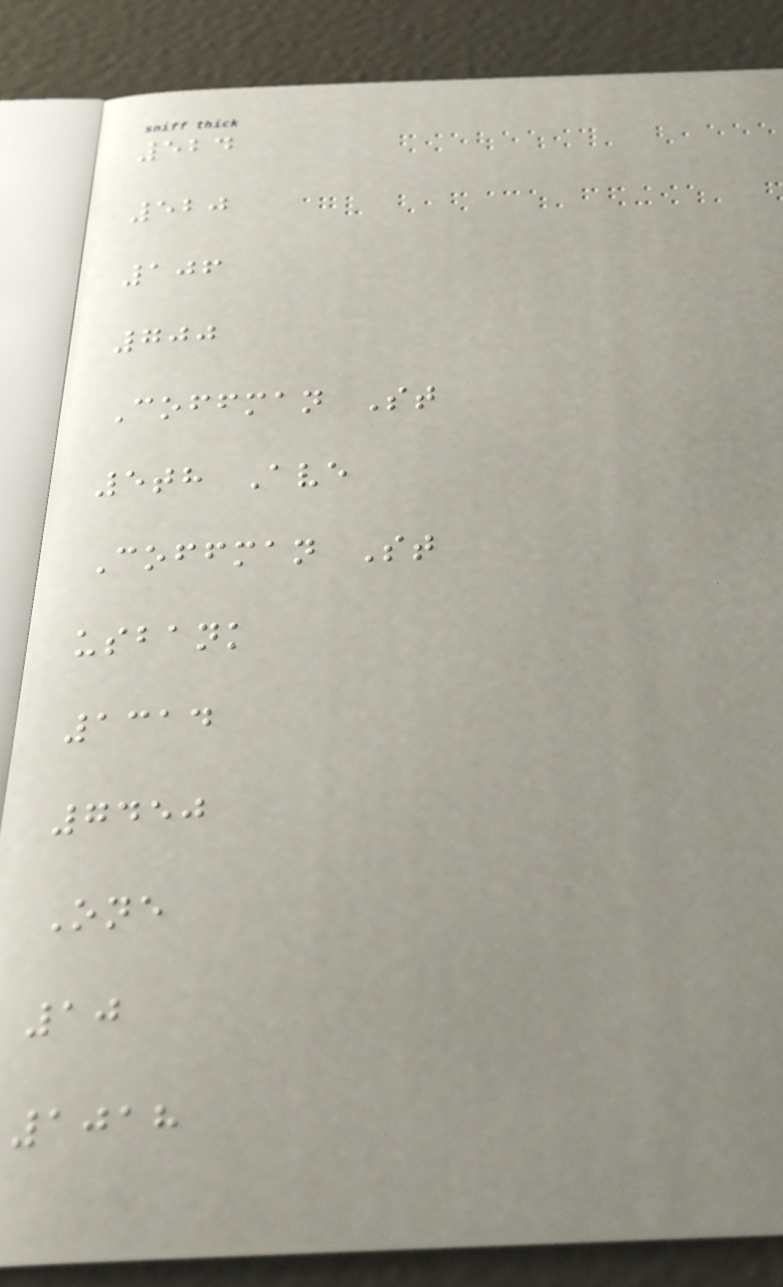524
520
106
700
Coffman St
5th Ave
Coffman St
usbank
1314
7450
One
10
1018
